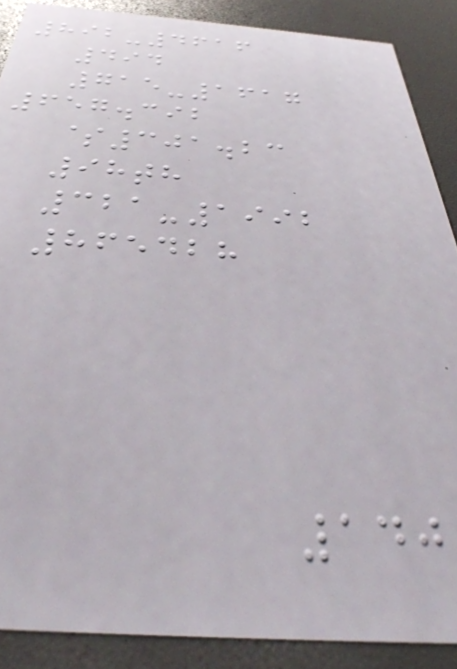892-4616
494
715-1617
657.392
$301.23
98th
321-1992
865428
140
